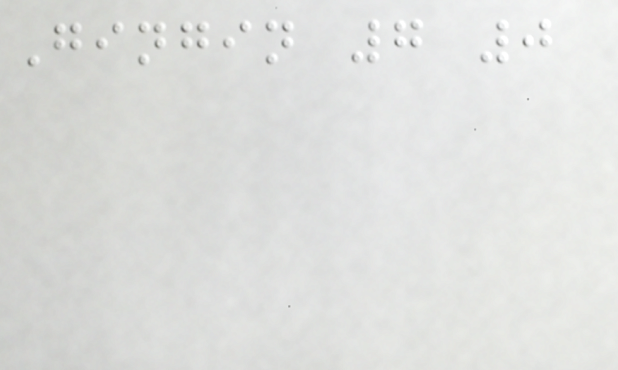Gingin 7 0
